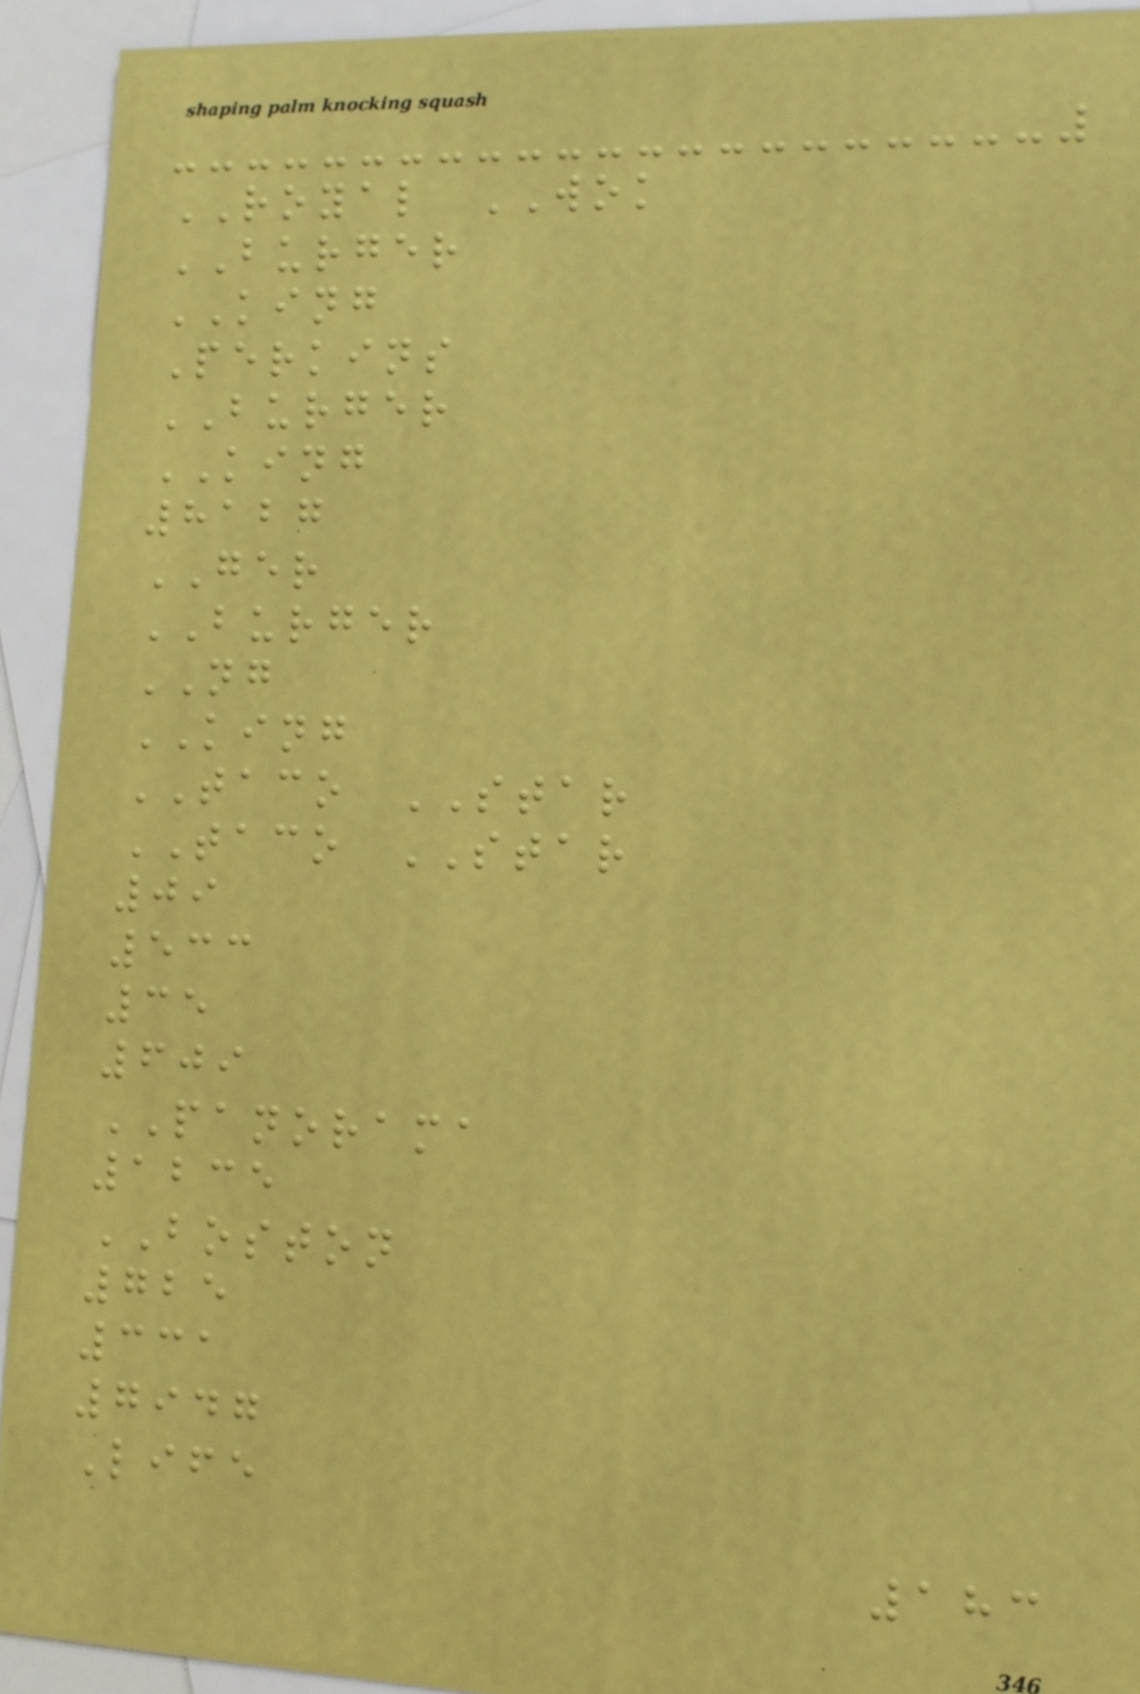ROYAL WOK
BURGER
KING
Perkins
BURGER
KING
8127
GER
BURGER
NG
KING
TACO STAR
TACO STAR
09
533
35
609
PANORAMA
1235
BOSTON
725
331
7947
Life
183
